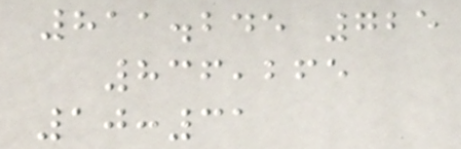811.245 725
836,265
10:31
